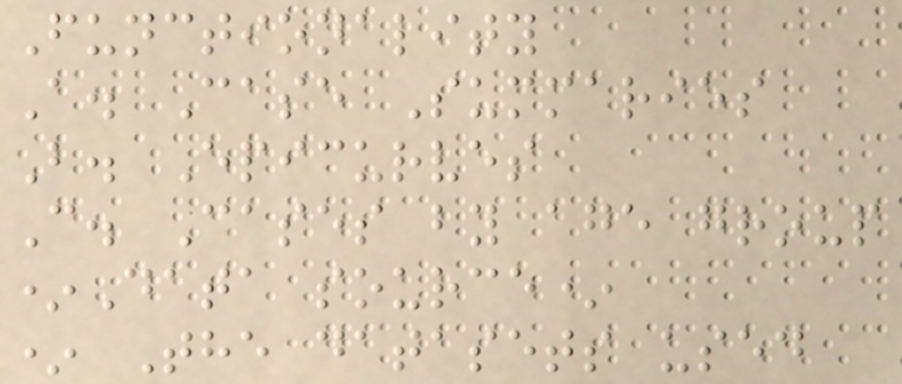Functionality
A. Case Summaries
B. Epicurves
C. Cases by age group
*Data source*
* The datasets used
